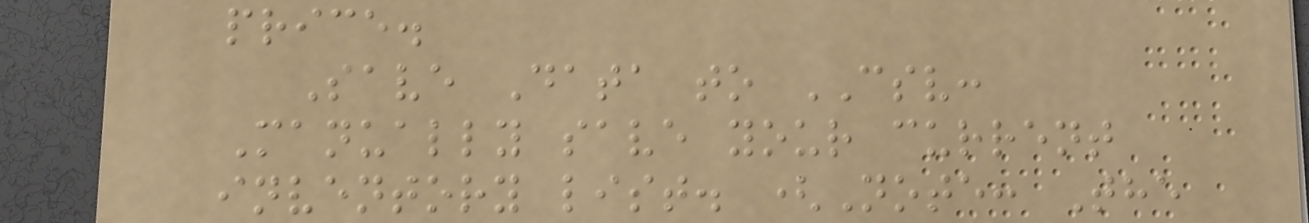price.
Save Data to CSV:
Manually save your current
inventory list. (Note: The
